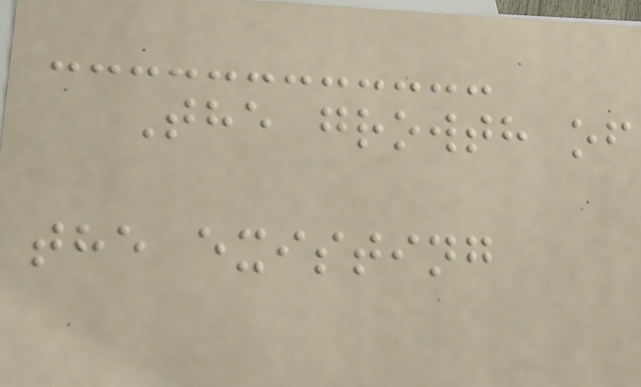The growth of
the existing
